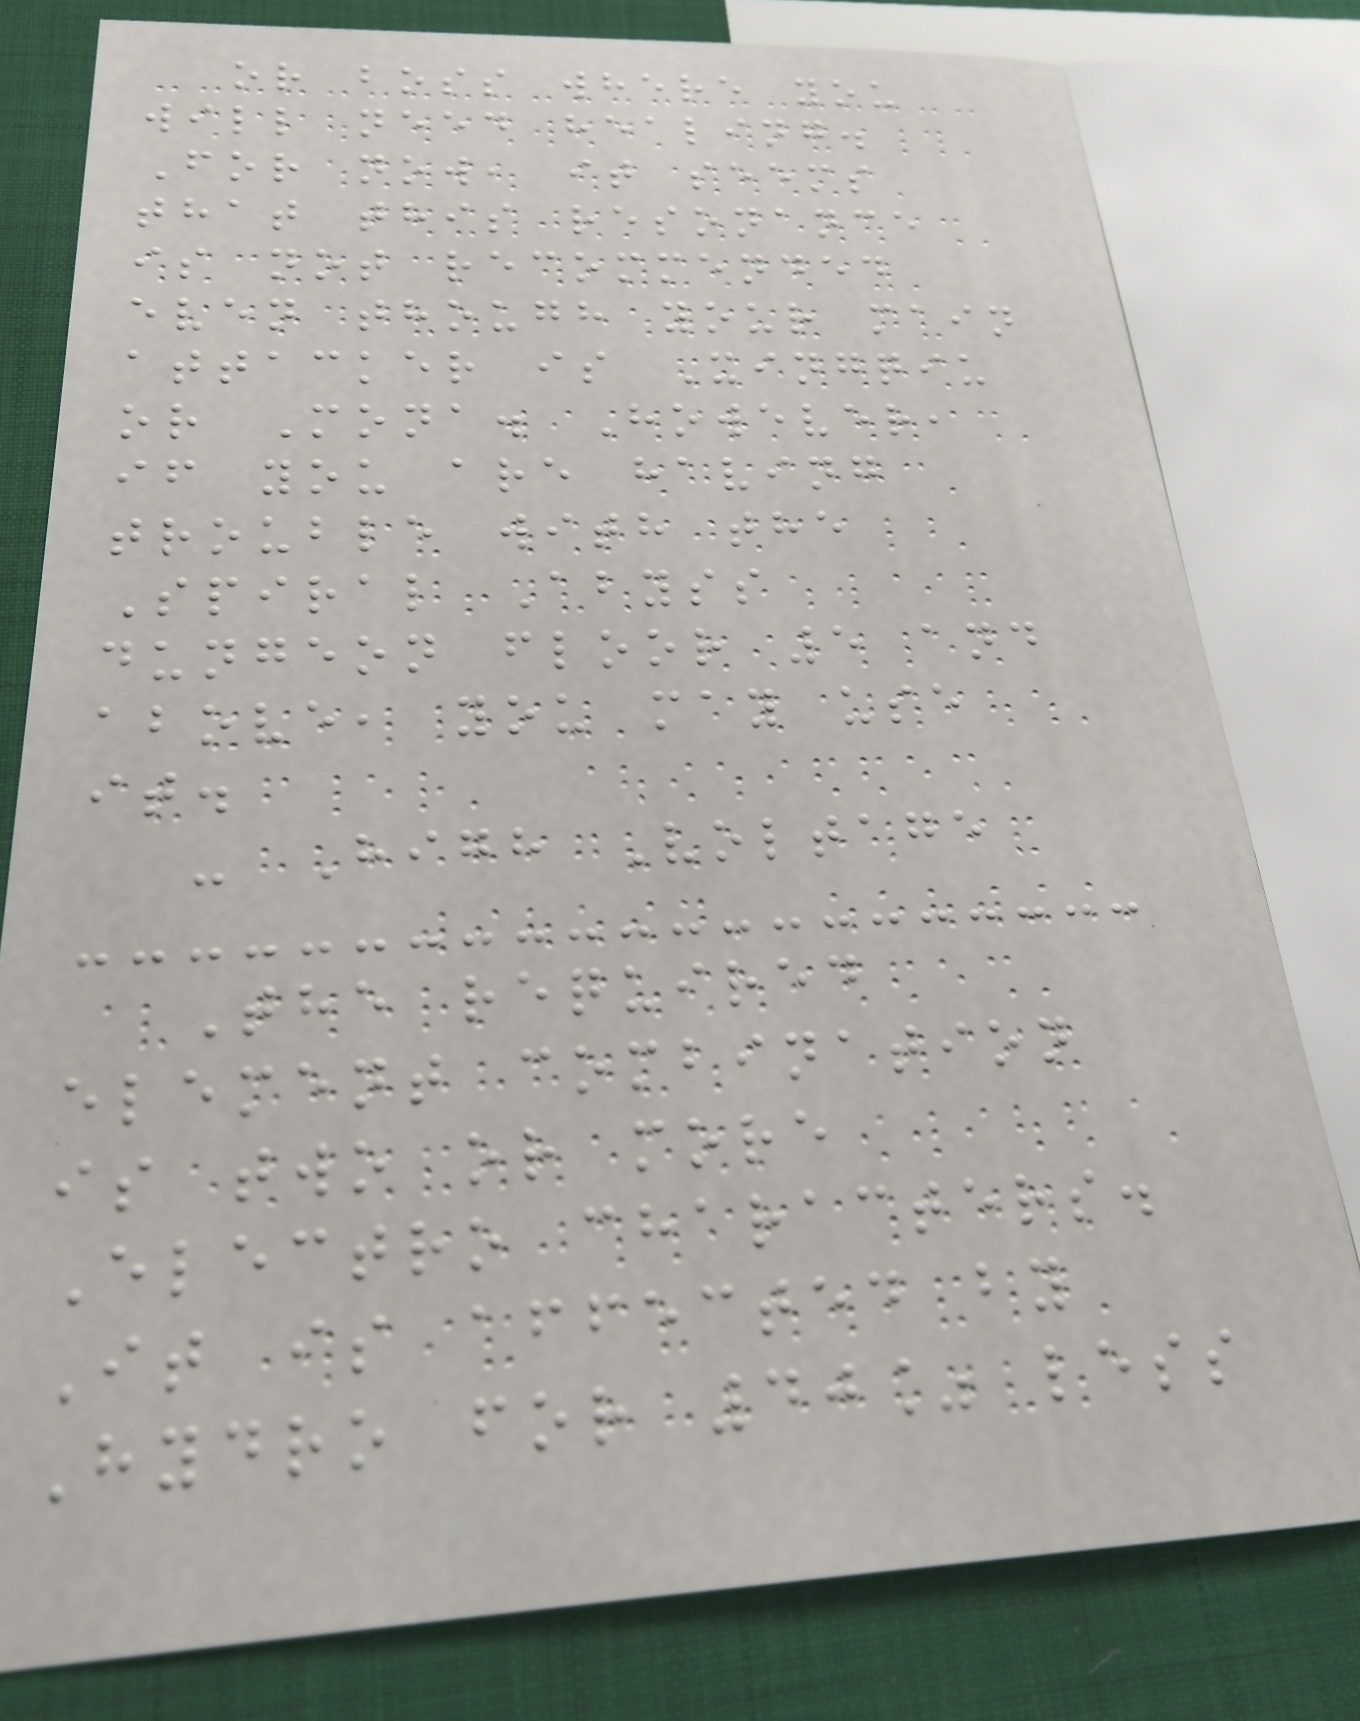or boss where you
will need healing.
For now, it seems
that this resonance
is not recommended
even though your main
attacker is Xingqiu
or Mona. However,
if you are having
trouble with the
Spiral Abyss
dungeon floor 5 and
above, you may use
it.
- High Voltage
The required
element combination
is two or more
Electro characters.
It is affected by
Hydro for 40% less
